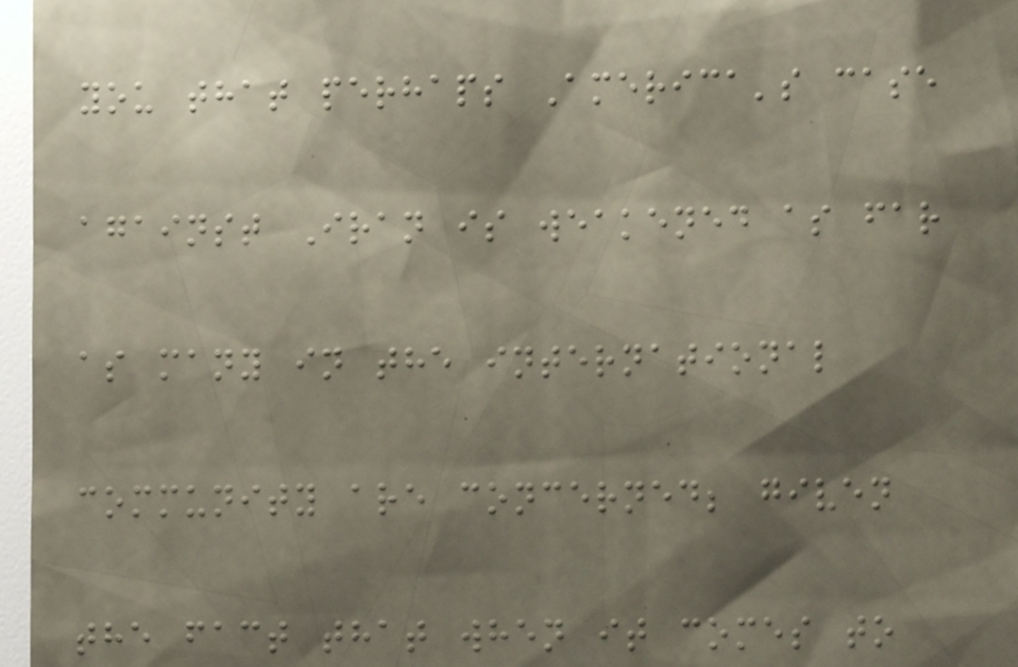you that perhaps America's case
against Iran is weakened as far
as many in the international
community are concerned; given
the fact that when it comes to
